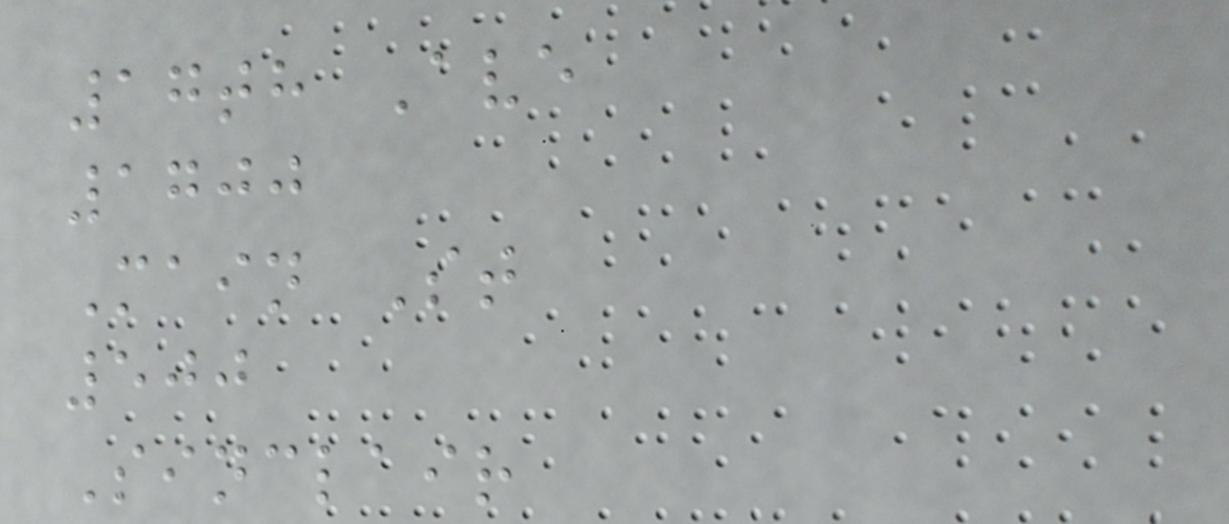17th Ave
1700
Main St
500
Sinclair
